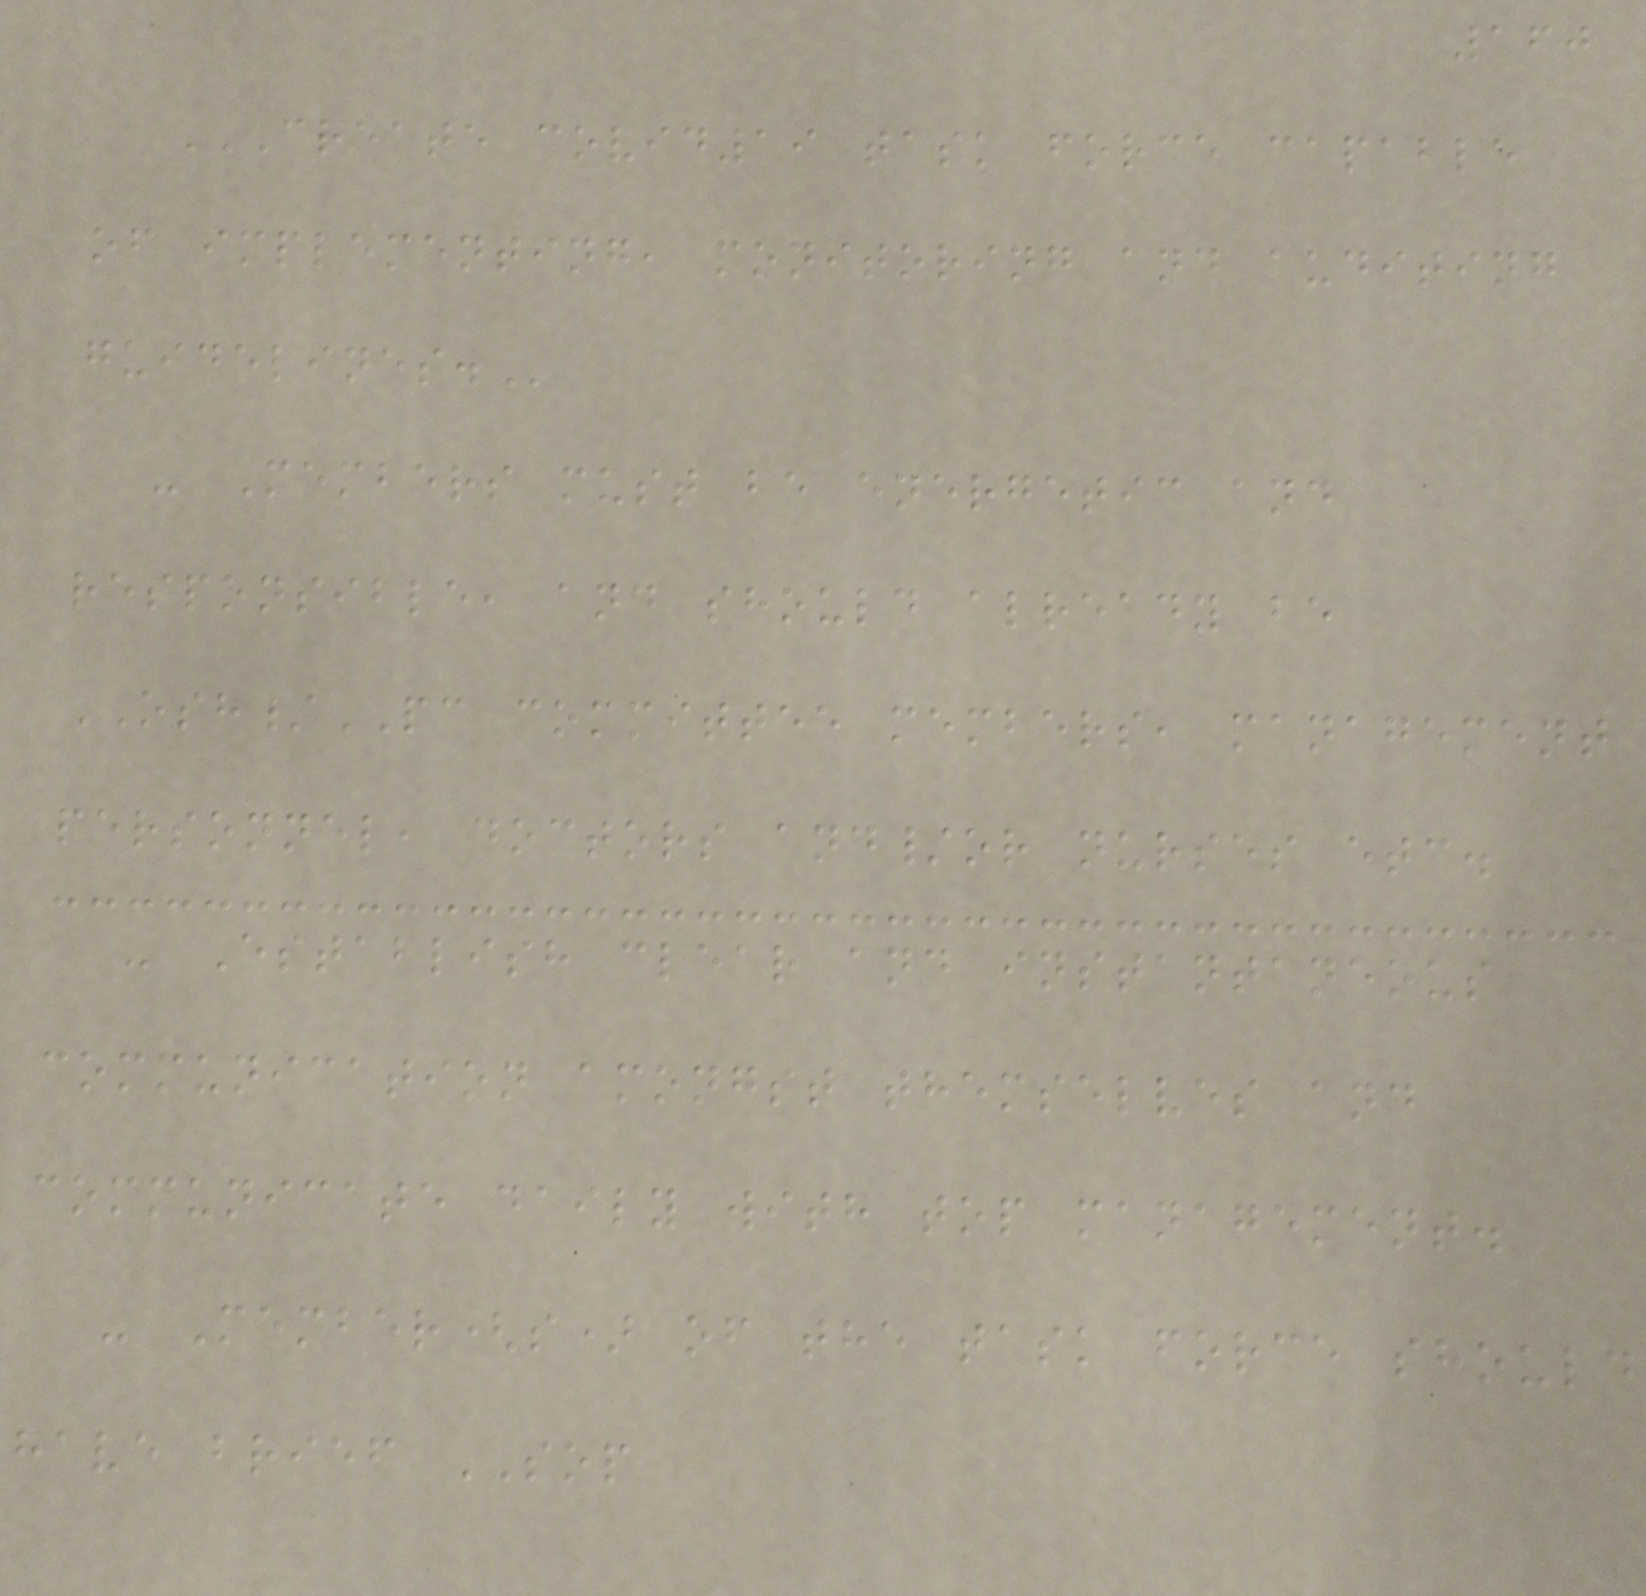160
CREATE COVID19 TASK FORCE CAPABLE
OF IMPLEMENTING, MONITORING AND AUDITING
GUIDELINES.
- Members must be energetic and
responsible, and should already be
OSH/PC committee members, management
personnel, doctors and/or nurses etc.
- Establish clear and instantaneous
communication amongst themselves and
communicate daily with top management.
- Member(s) of the task force should
have brief SOP
